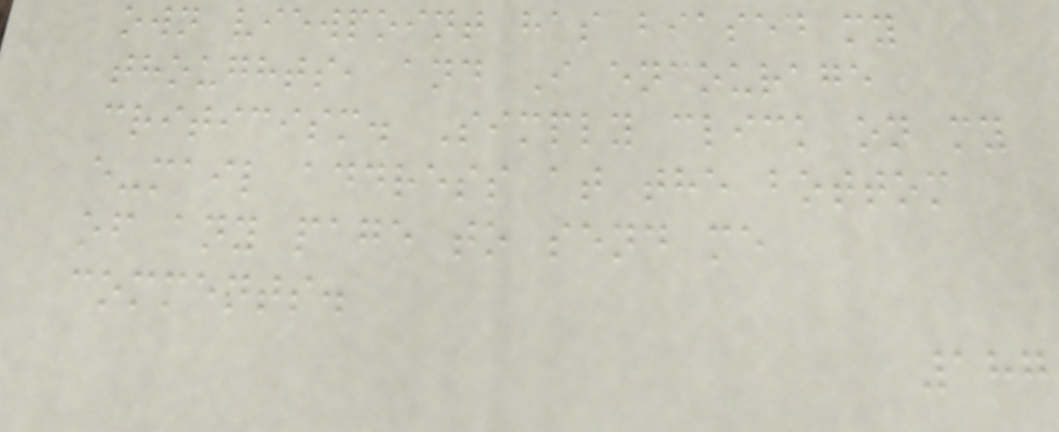own viewpoint has biased my
thoughts, and I encourage
criticism. Simply click on my
e-mail address at the bottom
of any page to send me
comments.
187
